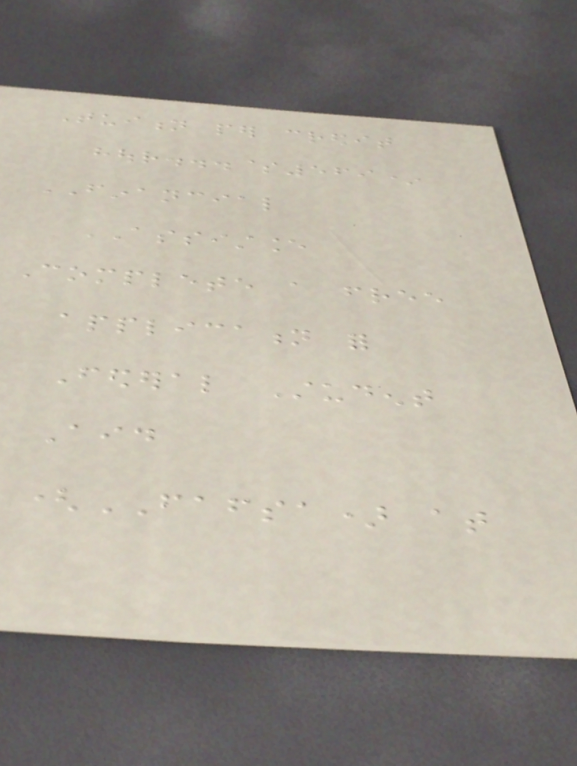Tuition per credit
hour...$569*
FINANCIAL
ASSISTANCE
Complete a free
application for
Federal Student
Aid
(FAFSA) at
